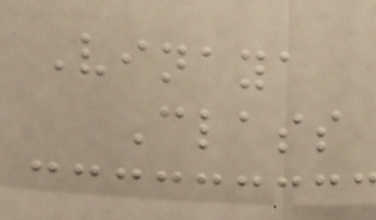Vinaya
Class
